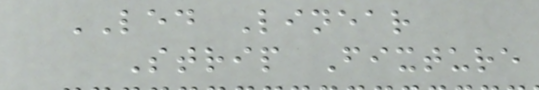LED Linear
Strip Fixture
